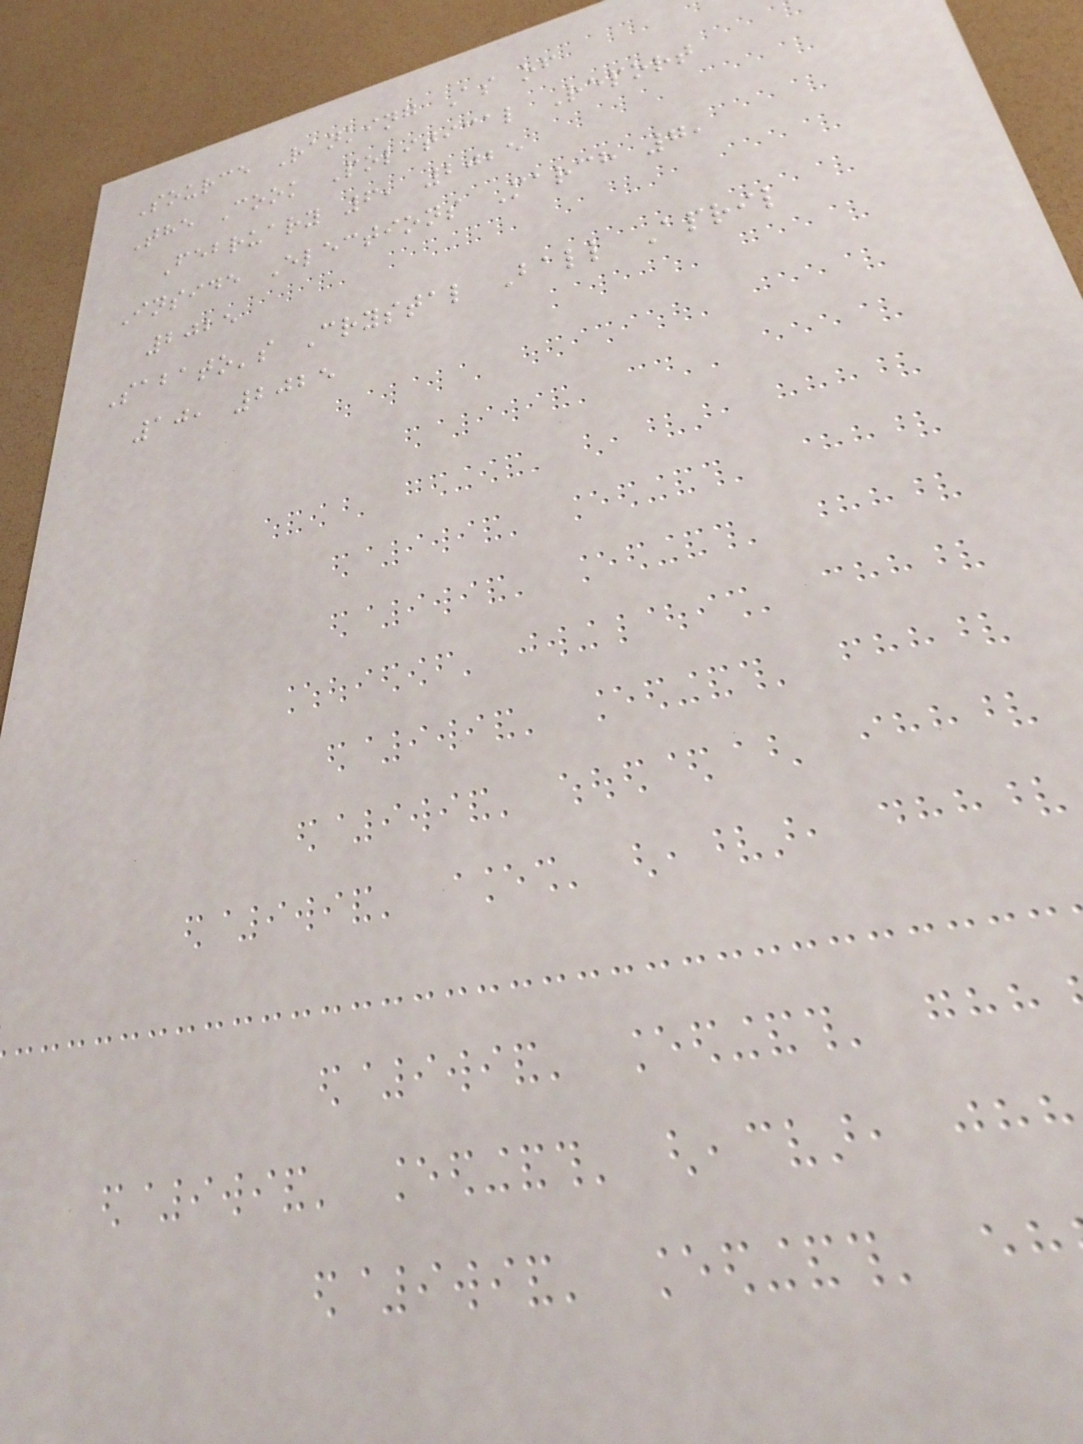Source Ranking As of
The Cook Political Report
February 6, 2025
Inside Elections March 7,
2025
Sabato's Crystal Ball April
10, 2025
